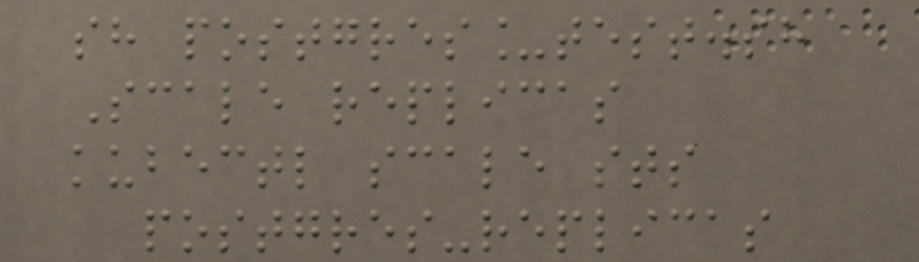sh postgres_test.sh
Scale replicas
kubectl scale sts
postgres-replicas
